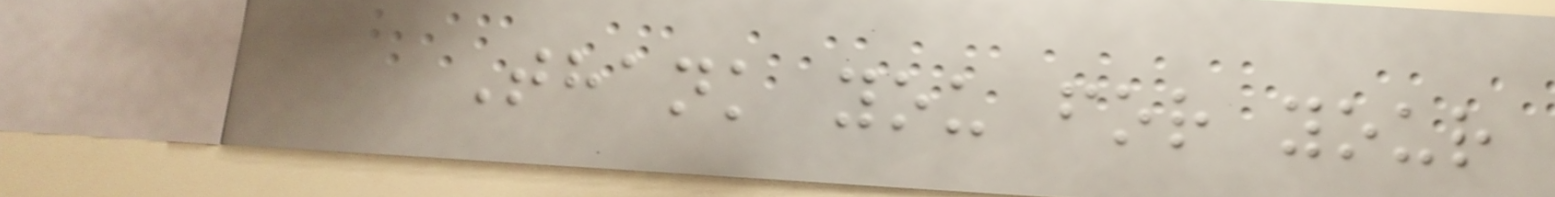Thank you for your
